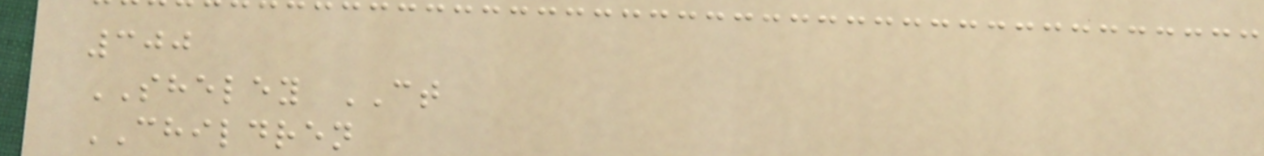300
SHELEY CT
CHILDREN
